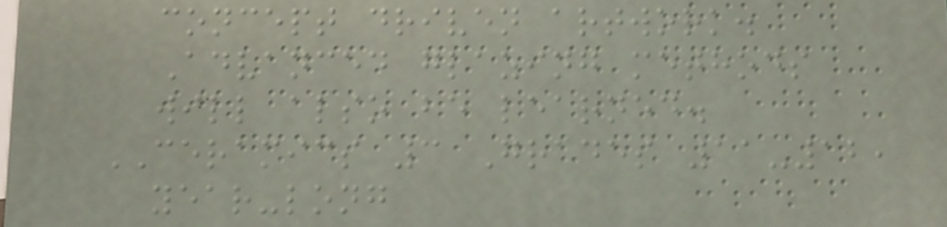concept driven artwork.
Advanced glazing methods
will also be learned.
CERAMICS 3 Grades 11-12,
year-long
